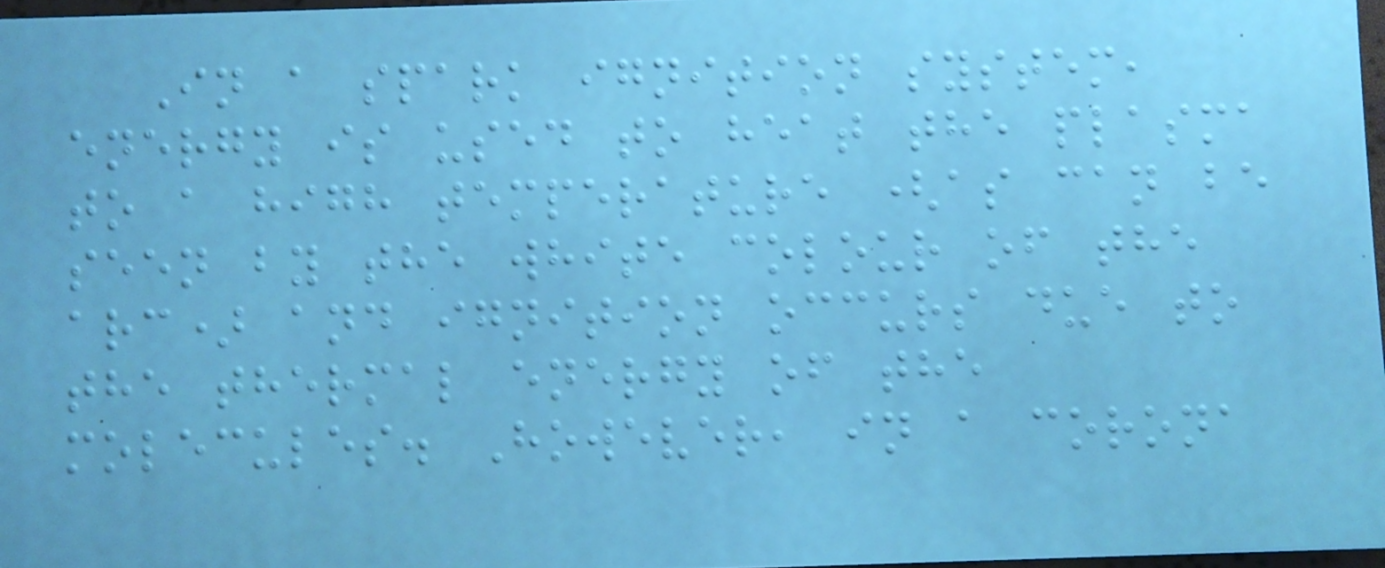In a spark ignition system,
energy is used to heat the plasma
to a high temperature (as can be
seen by the white colour of the
arc) and ignition occurs due to
the thermal energy of the
molecules. However, in a corona
